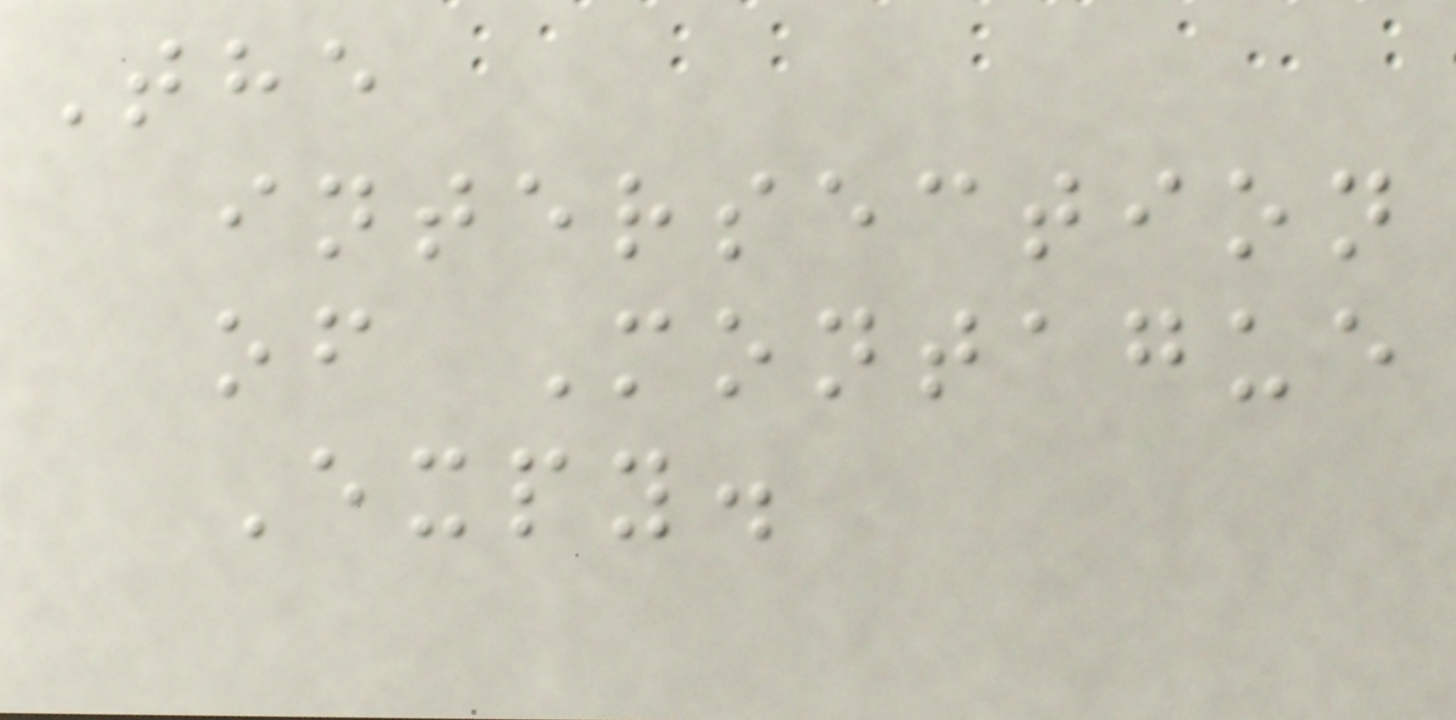The
intersection
of Montague
Expy.
